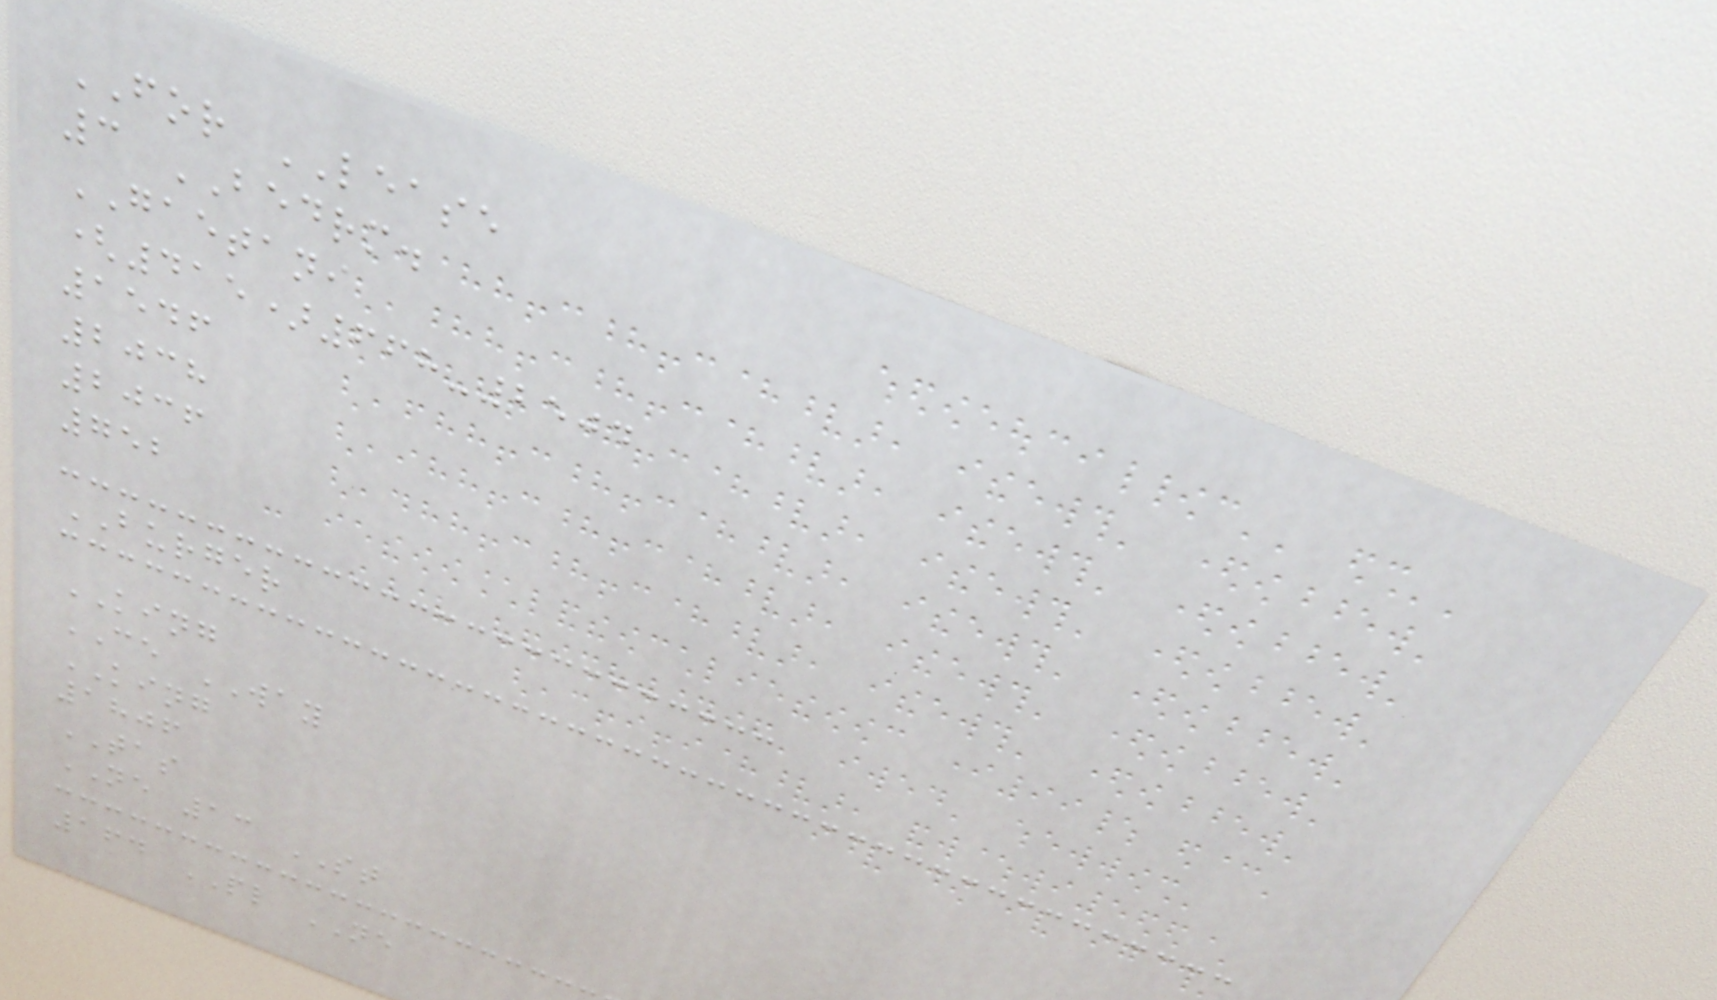FOR LEASE
3 BEDRM.
GAETANI
(415)668-2504
1546
2038
2036
752
BURGER
KING
CE WAY
KING
1806
TAS
NE 13 ST
164 PL NE
